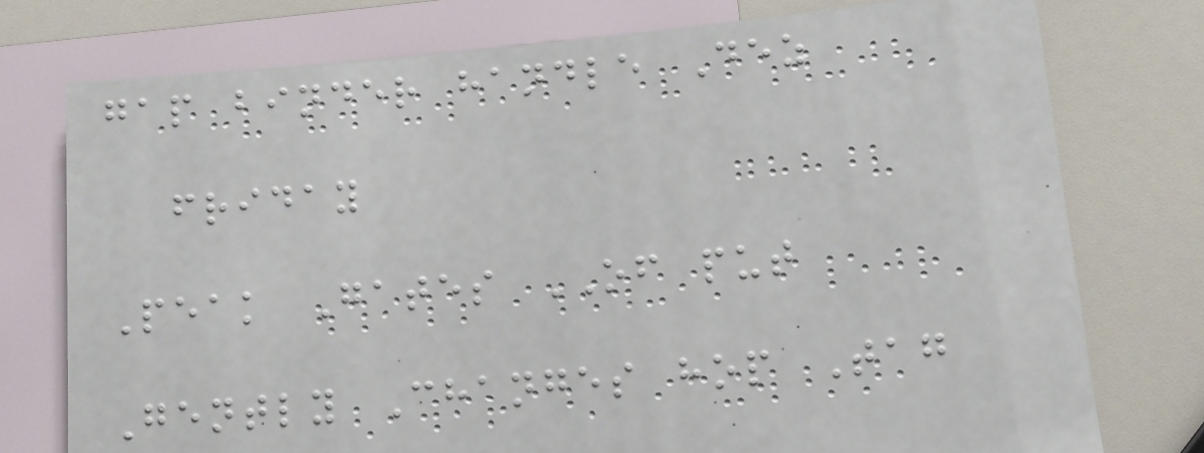gap binder handle Dez
friday
Peak Gates OF put
Gently Changes hop Tag
